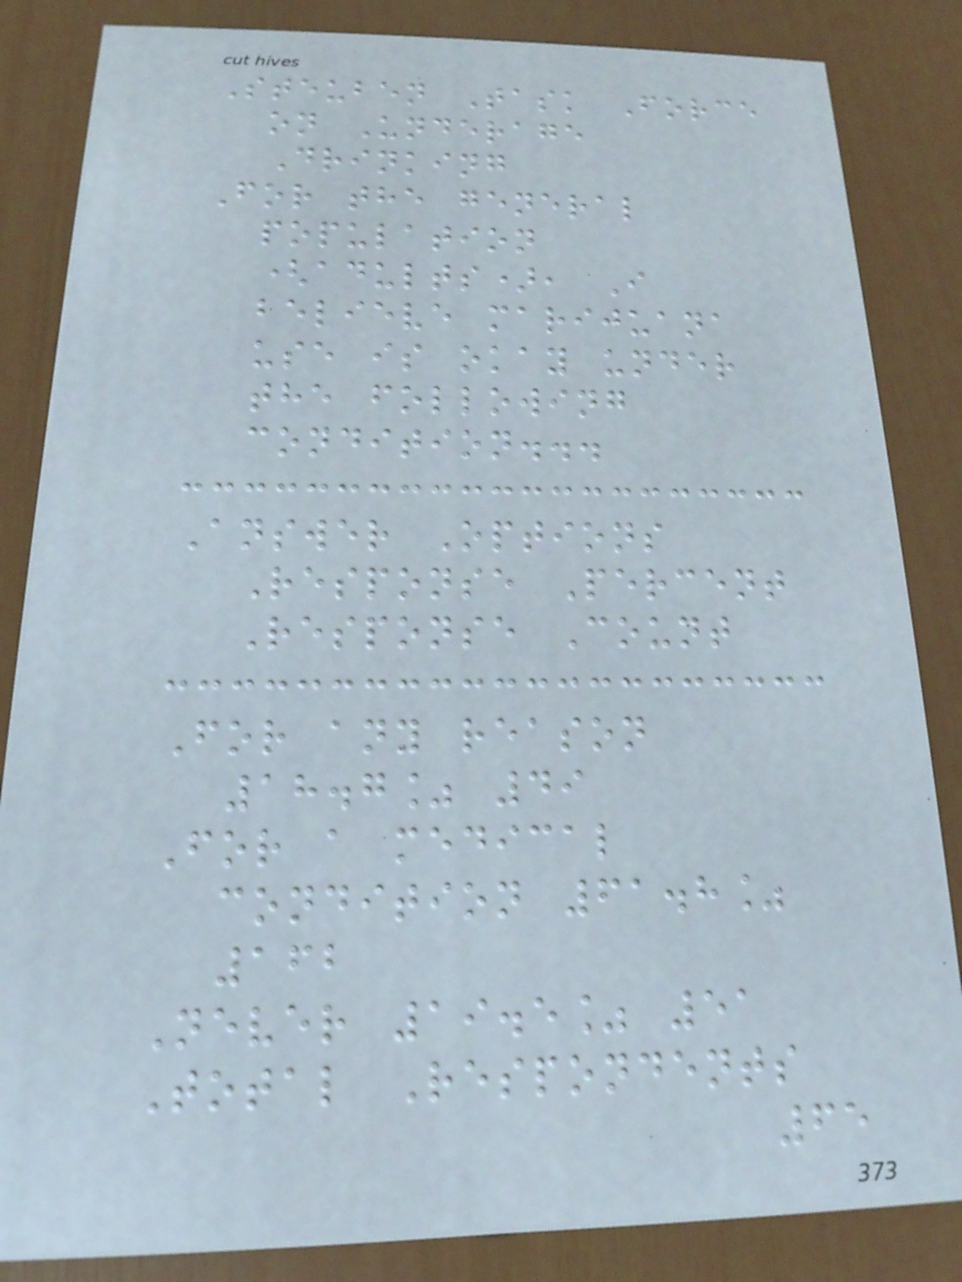Steuben Task Force
on Underage
Drinking
For the general
population
(adults), I
believe marijuana
use is okay under
the following
condition...
Answer Options
Response Percent
Response Count
For any reason
18.7% 49
For a medical
condition 61.8%
162
Never 19.5% 51
Total Respondents
65
